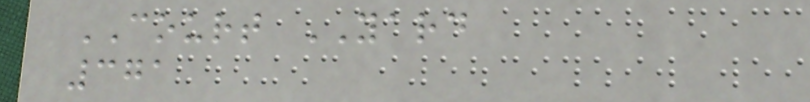COURT YARD
371
